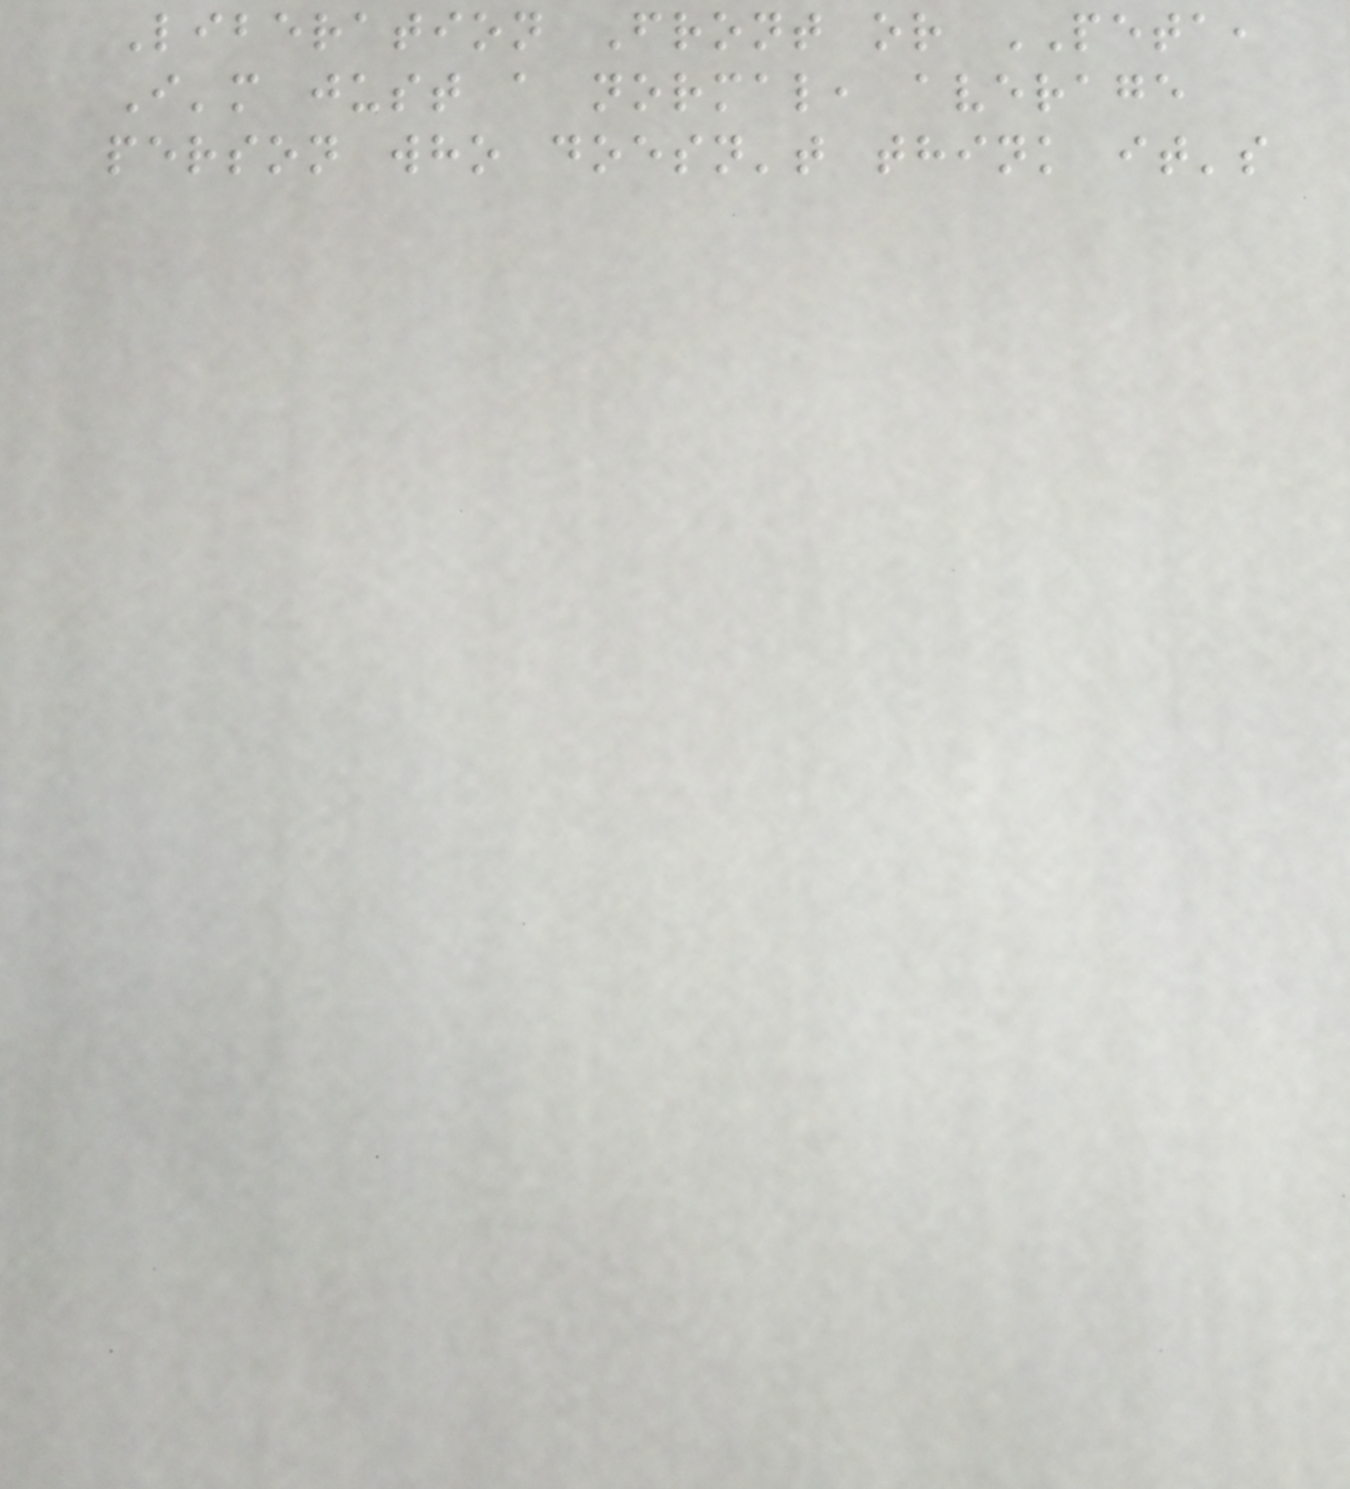Liberation Front or PETA,
I'm just a normal, average
person who doesn't think it's
